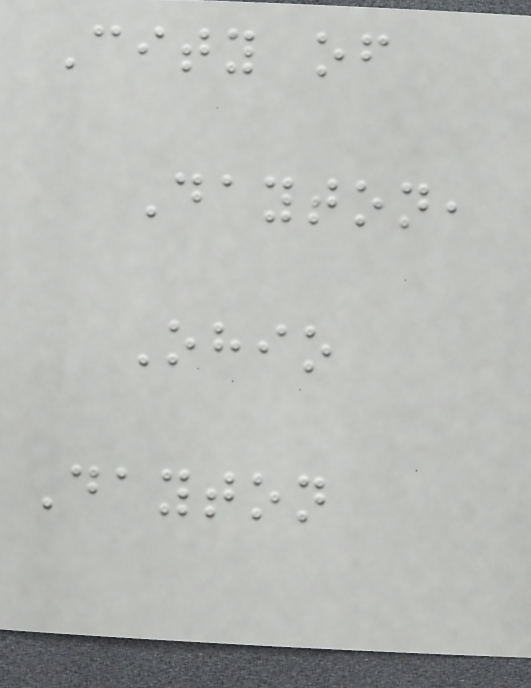City of
Dayton,
Ohio
Dayton
